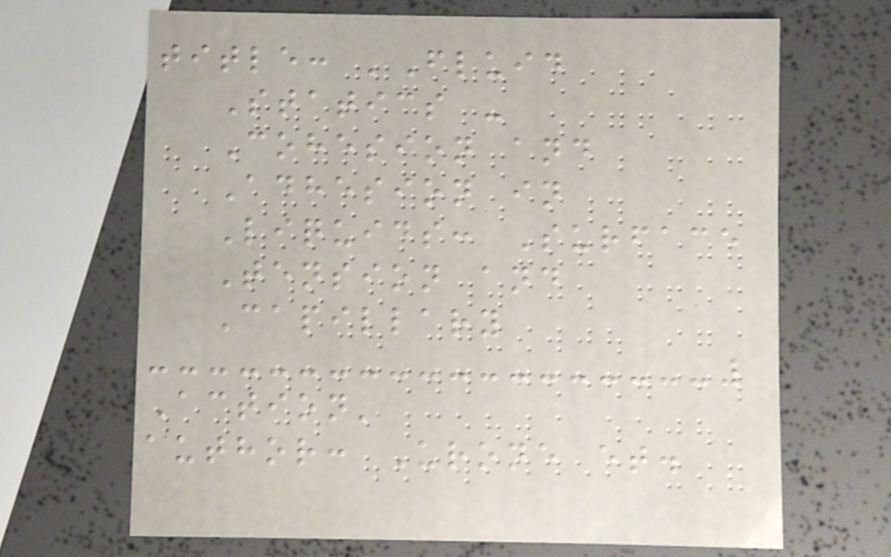title: 'Fluid
Statics -
Cohesion and
Adhesion in
Liquids: Surface
Tension and
Capillary
Action'
author: Urone et.
